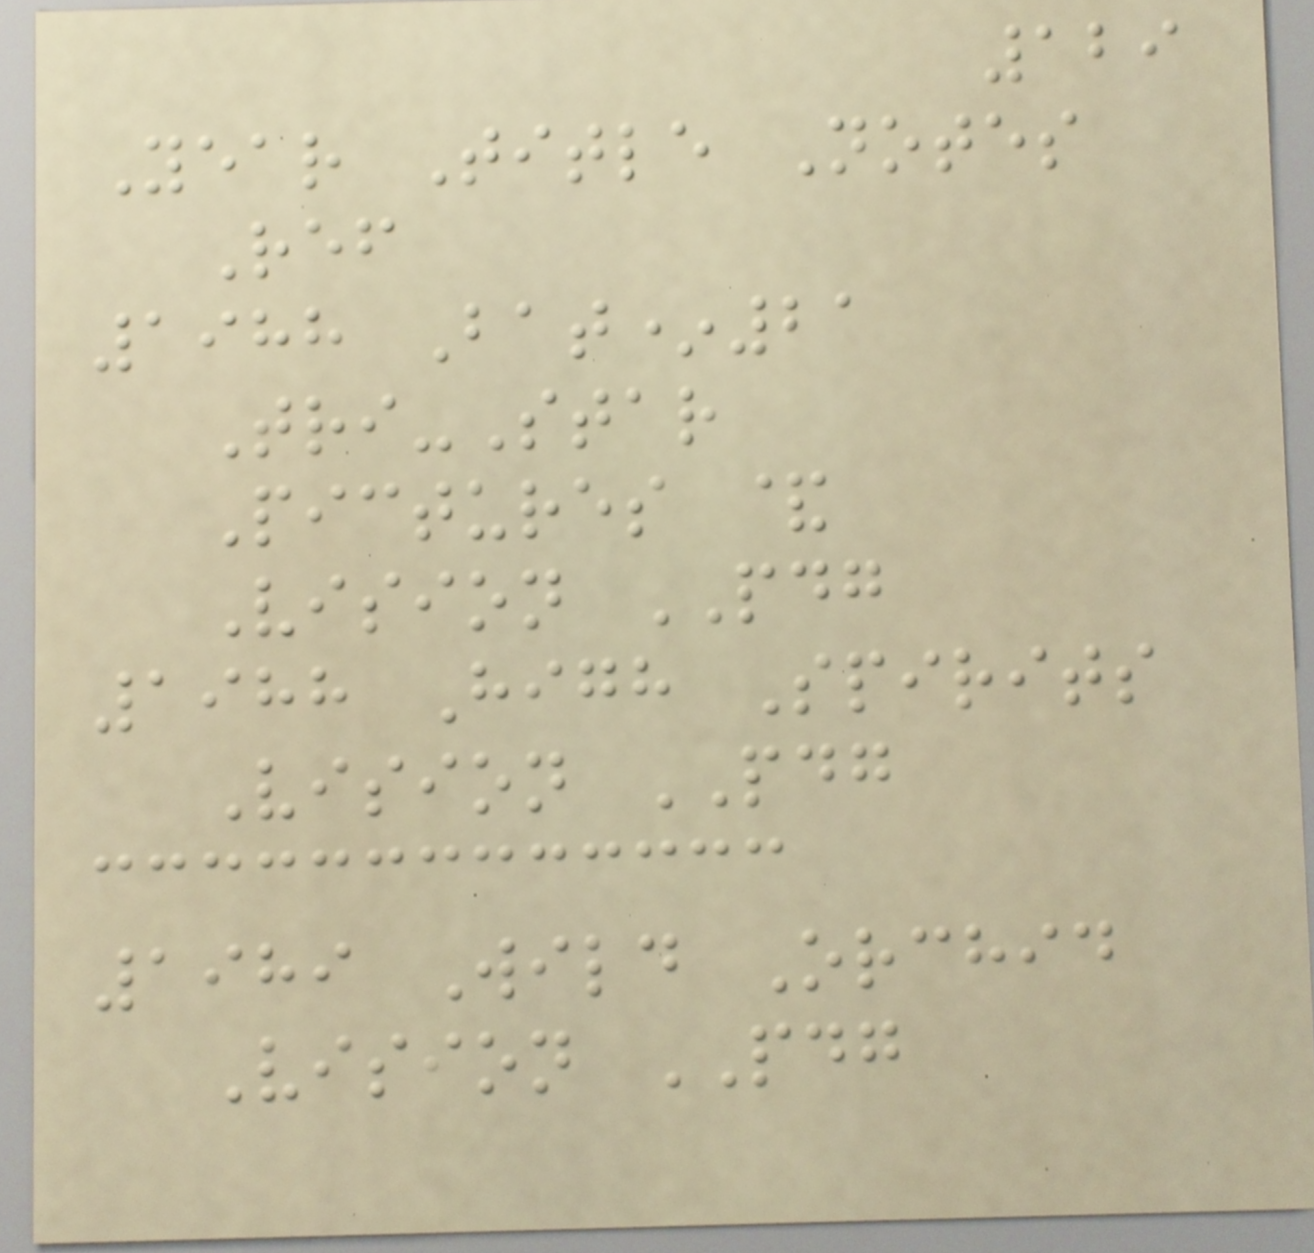129
Year Title Notes
Ref
1988 Bat*21
Tri-Star
Pictures &
Vision PDG
1988 High Spirits
Vision PDG
1989 Wild Orchid
Vision PDG
